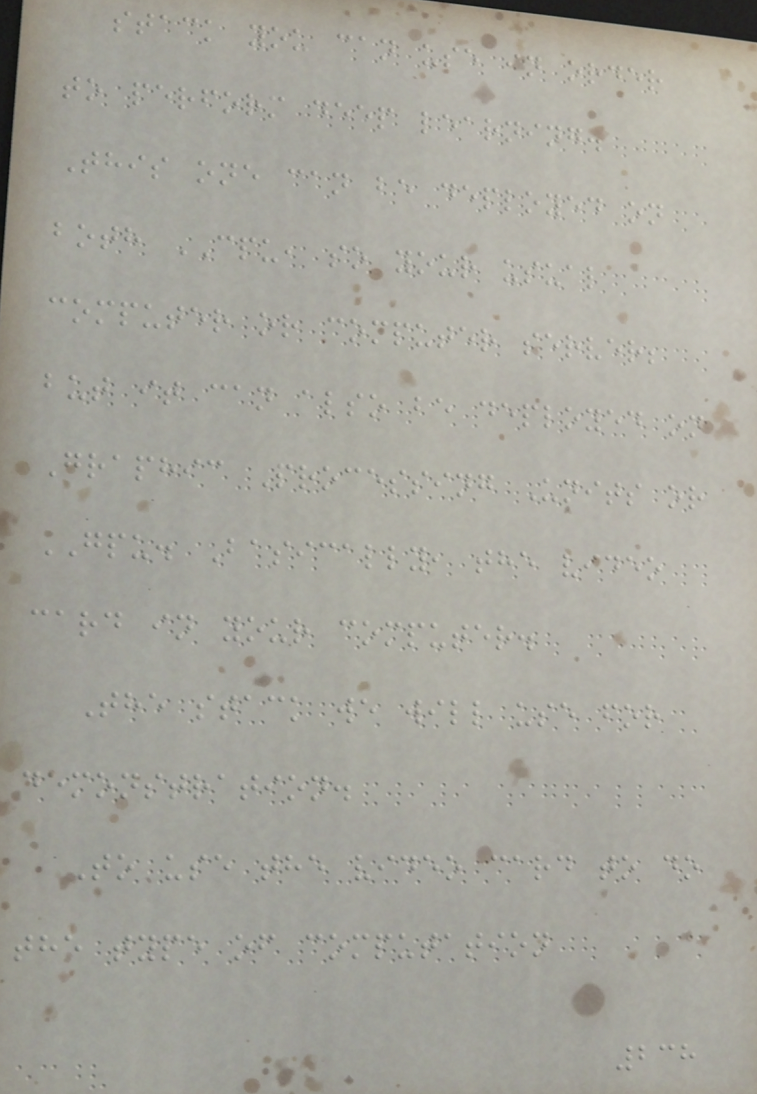stack you can use in order
to perform deep learning.
This one can be deployed on
both CPU, so your usual
computer or computer server;
but it can also be deployed on
Graphic Processing Units or
GPU. Basically, the video
card in your computer.
The stack we will use for
demonstration.
To use the video card to do
the type of computation
238
